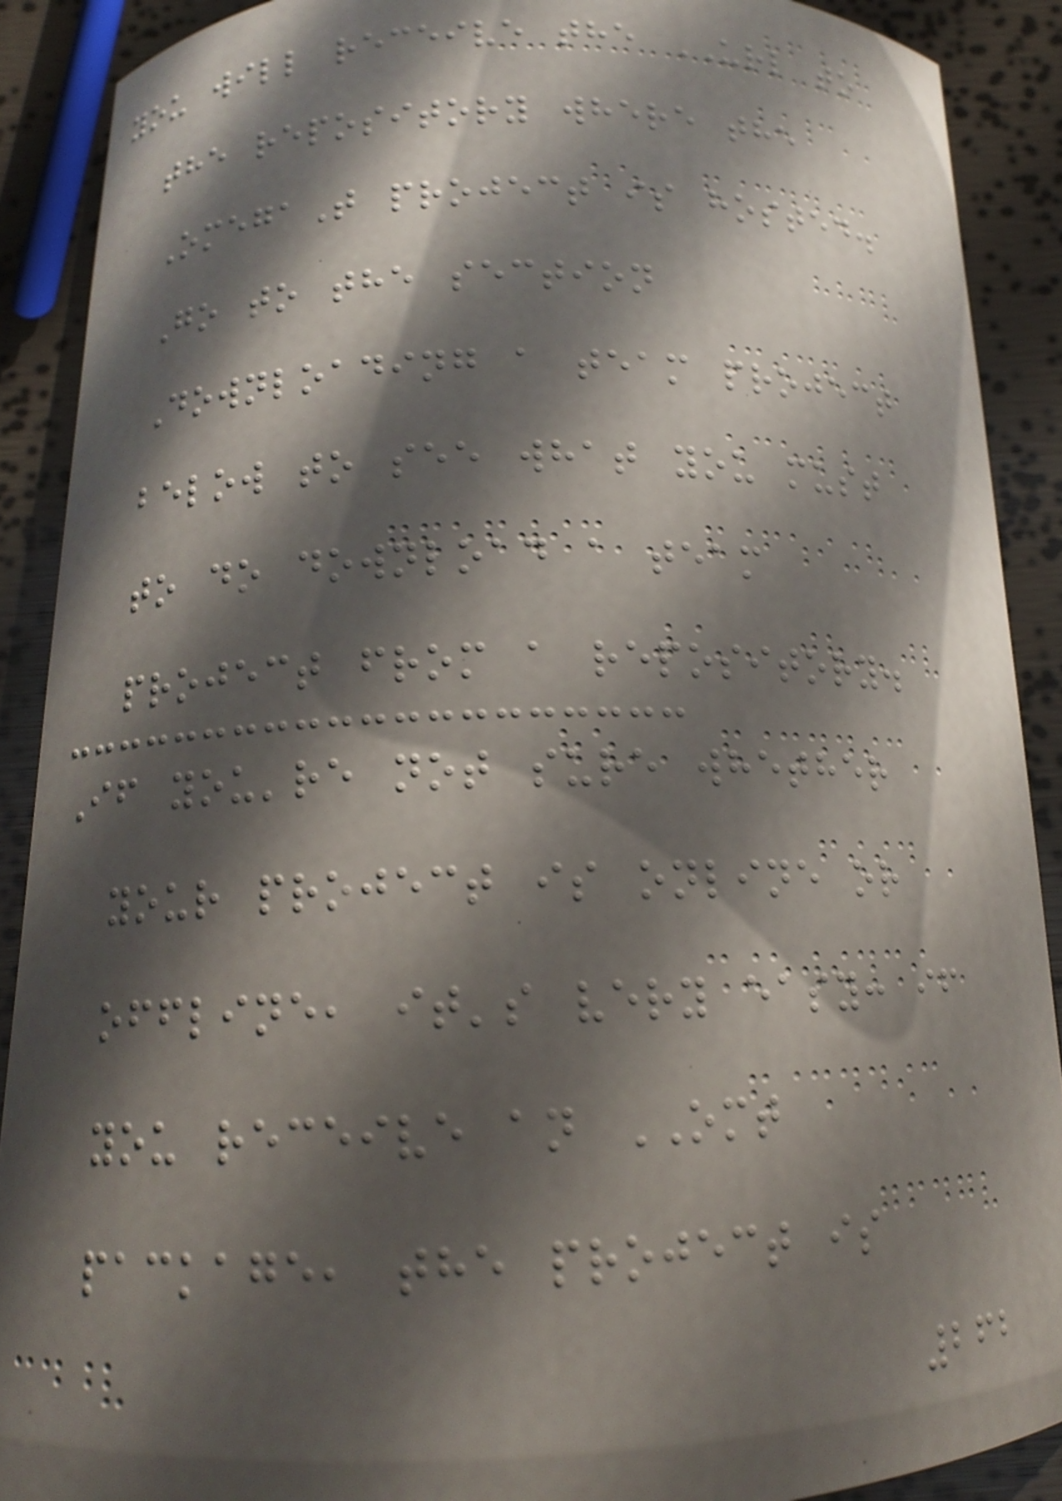you will receive the URL to
the repository where the
OmegaT project is hosted.
Go to the section
Downloading a team project
below to see what you must
to do download a team
project from a repository.
If you're not sure whether
your project is online or
offline, it's very easy: if
you receive an OMT
package, the project is
262
